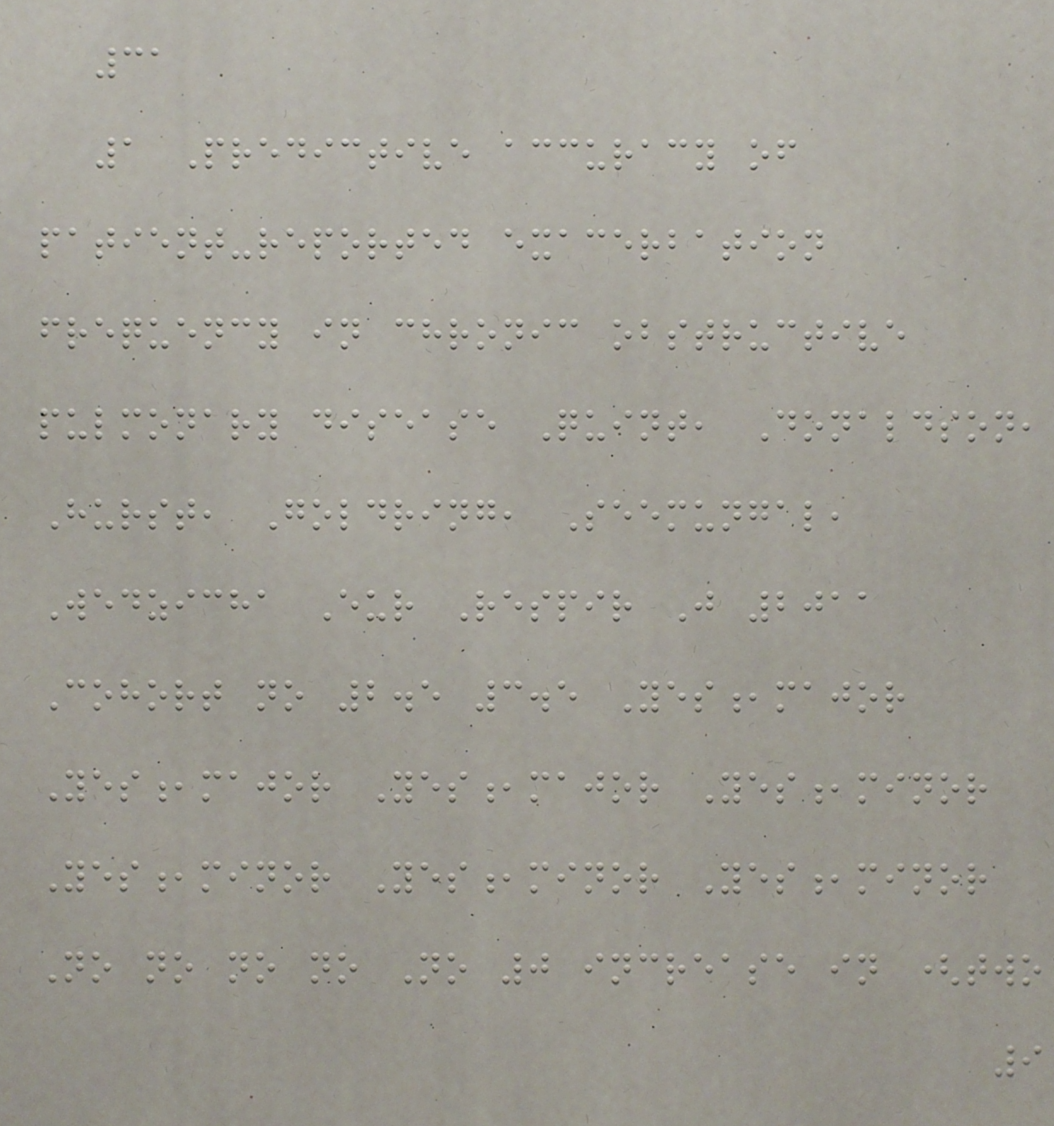31
1 Predictive accuracy of
patient-reported exacerbation
frequency in chronic obstructive
pulmonary disease Quint, Donaldson,
Hurst, Goldring, Seemungal,
Wedzicha Eur Respir J 2011
Cohort no 2.5 3.5 Yes,major
Yes,major Yes,major Yes,minor
Yes,minor Yes,minor Yes,minor
No no no no No 0 increase in (two
9
